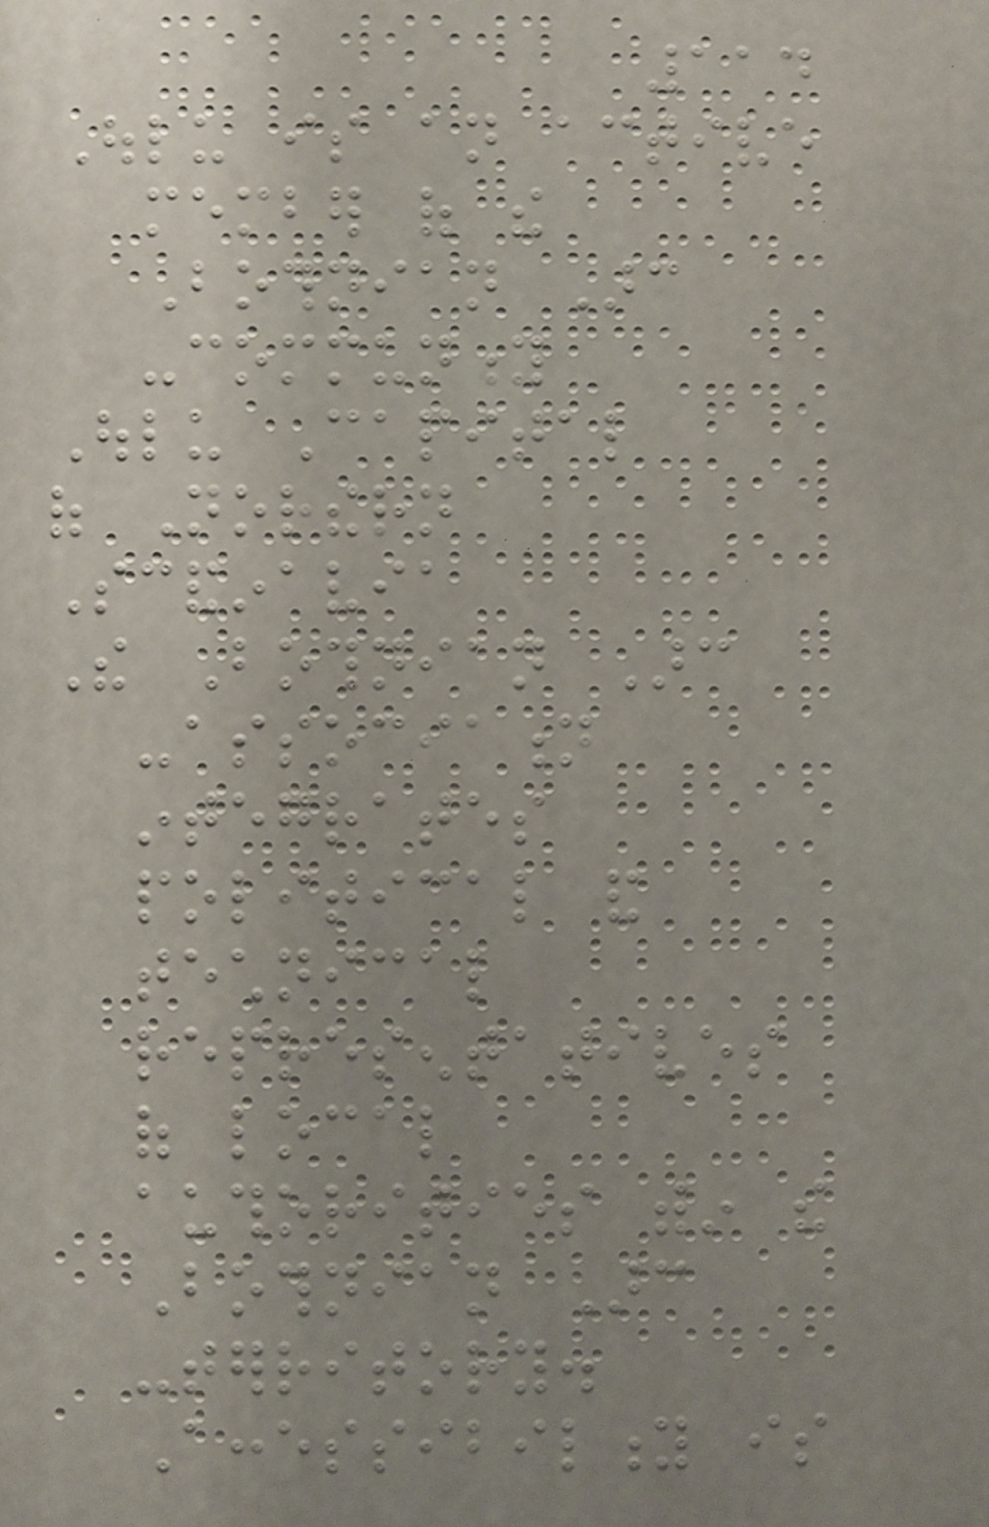114
Oulu is an active
member of the
Bothnian Arc
-community
Oulu Capital
of Northern
Scandinavia
The Bothnian Arc
-association
integrates
political and
technical
representatives
of local
authorities within the
Bothnian Arc
-territory.
Accessibility is
